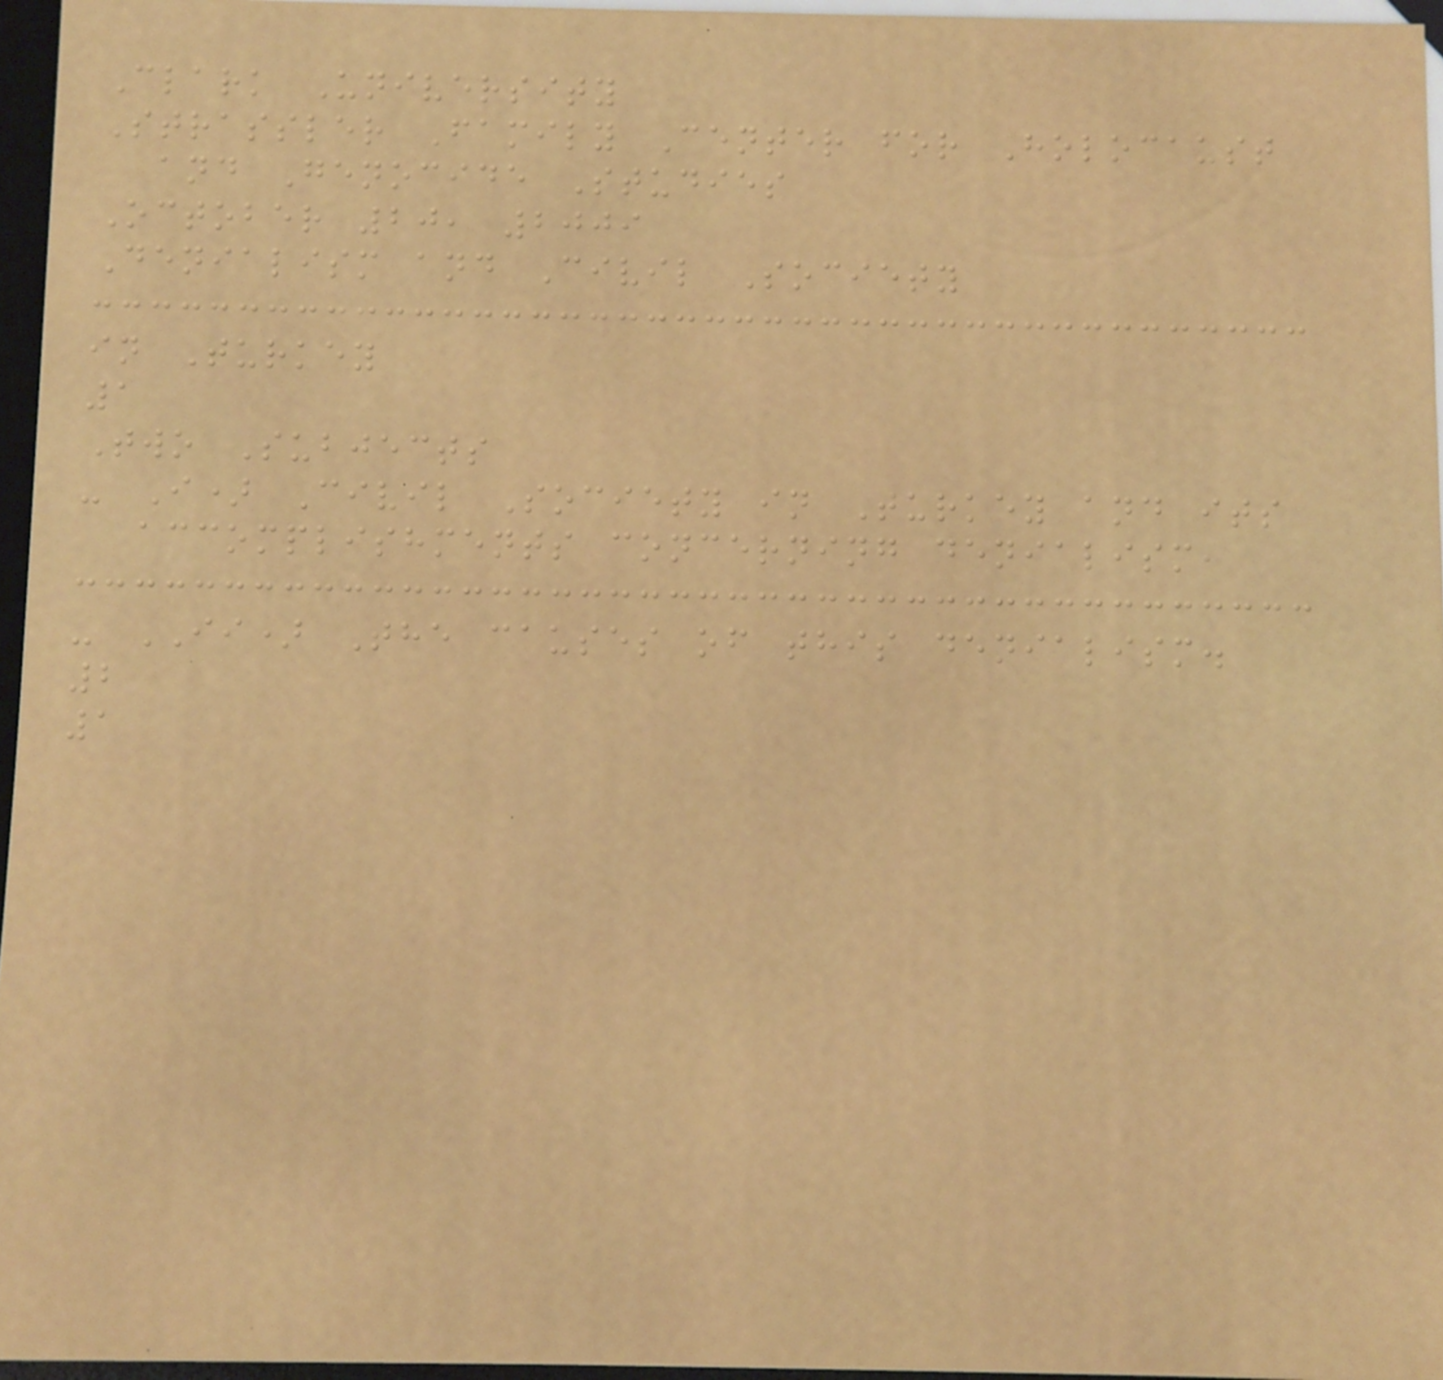Clark University
Strassler Family Center for Holocaust
and Genocide Studies
October 20, 2009
Denialism and Civil Society
in Turkey
1
Two Subjects
- I) Civil Society in Turkey and its
accomplishments concerning denialism,
- II) The causes of this denialism.
2
1
